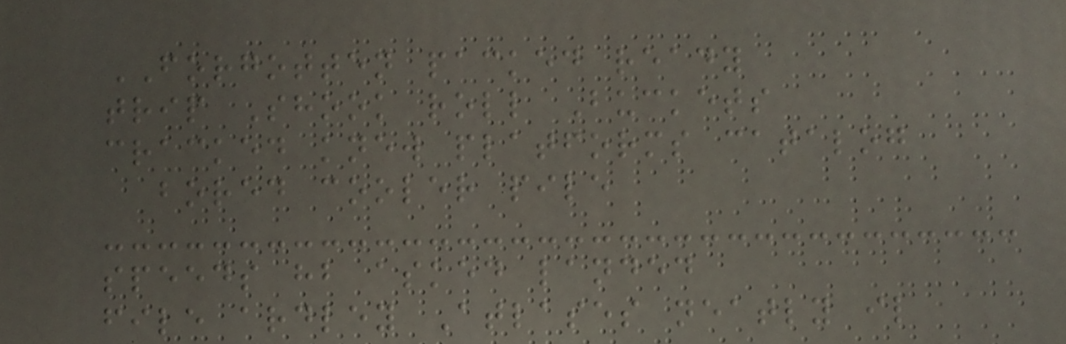FORGOTTEN packed ready
trip Shook roll Buckets
cracked knew platforms catalog
bored cooler pile
speeds hb asked landed
file ardley Atlases neatly il
